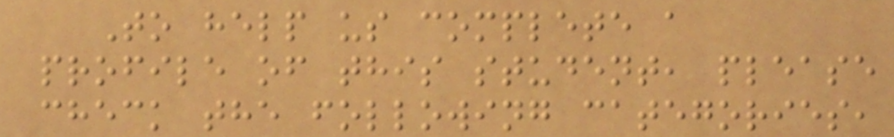To help us complete a
profile of this student, please
check the following categories,
